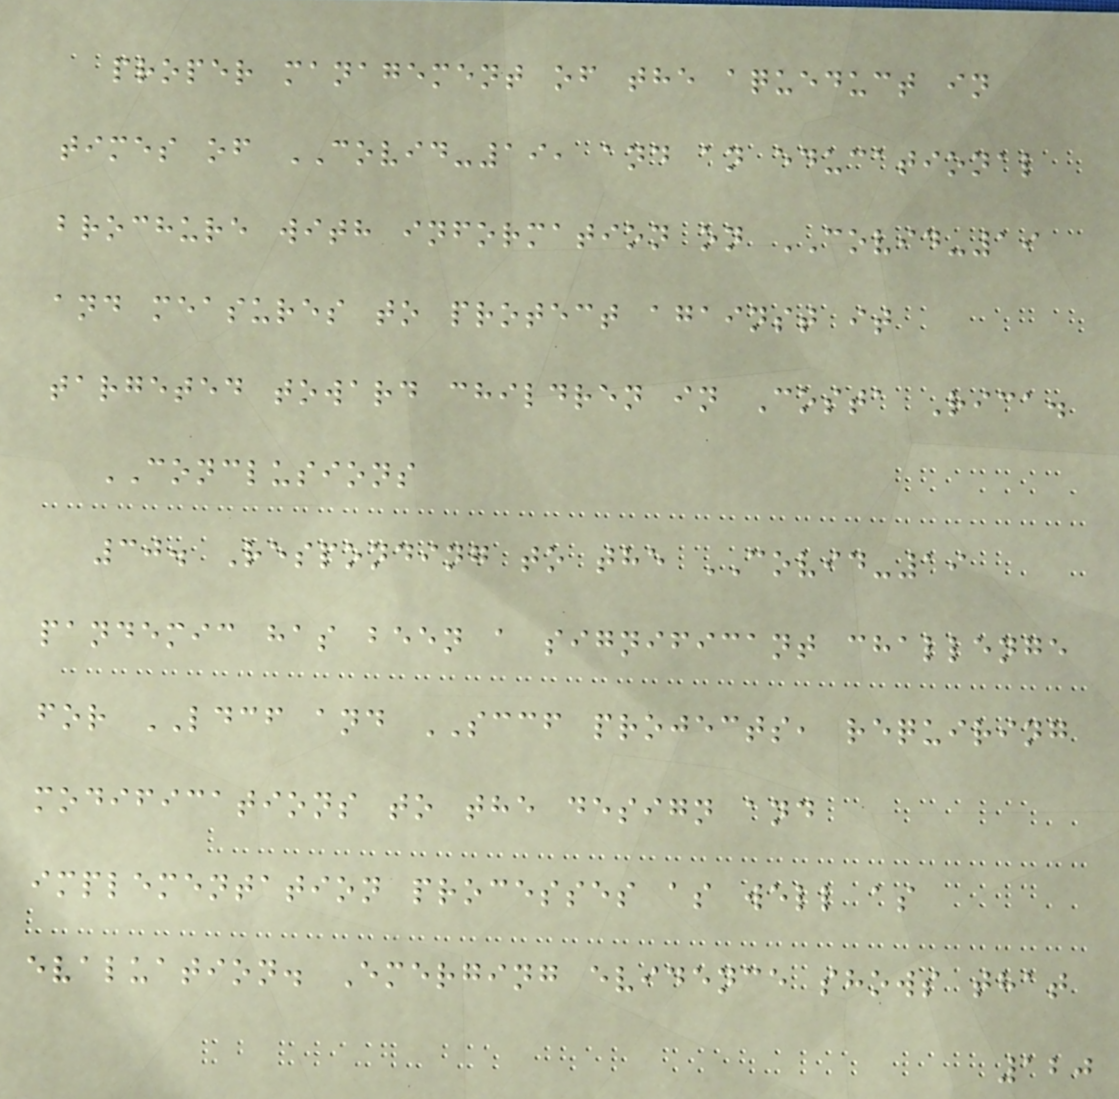proper management of the aqueduct in
times of COVID-19, and an educational
brochure with information on COVID-19
and measures to protect against it
targeted toward children in Costa Rica.
CONCLUSIONS
30. Responding to the COVID-19
pandemic has been a significant challenge
for LDCF and SCCF projects, requiring
modifications to the design and
implementation processes as well as
evaluation. Emerging evidence shows that
120
